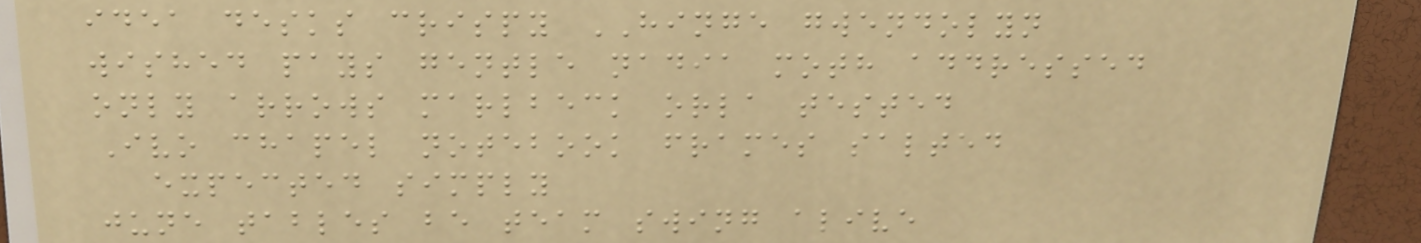idea desks crispy HINGE gwendolyn
wished pays gentle nadia moth addressed
only arrows marlbeck orla tested
Ivo chapel notebook frames salted
expected simply
june tables be team swing alive
